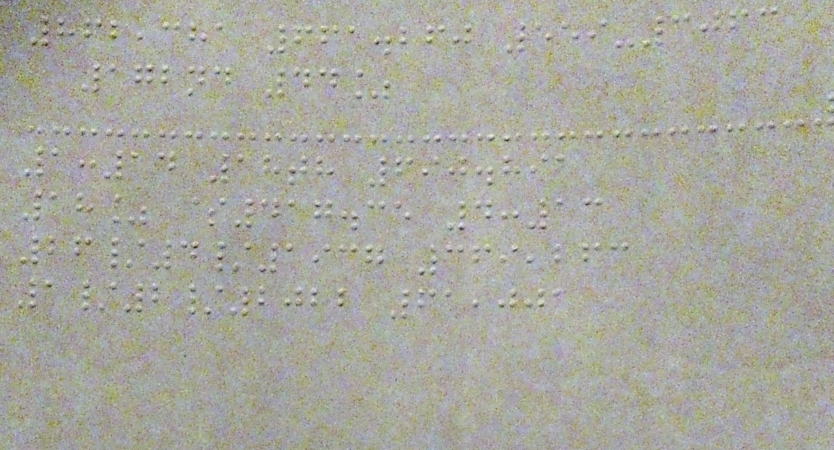862,381 661.260 559-3063
172nd 44%
1:14 18th 690.891
18% $417.35 4:13
26/4/1937 369,263
1/2/2022 61,001
